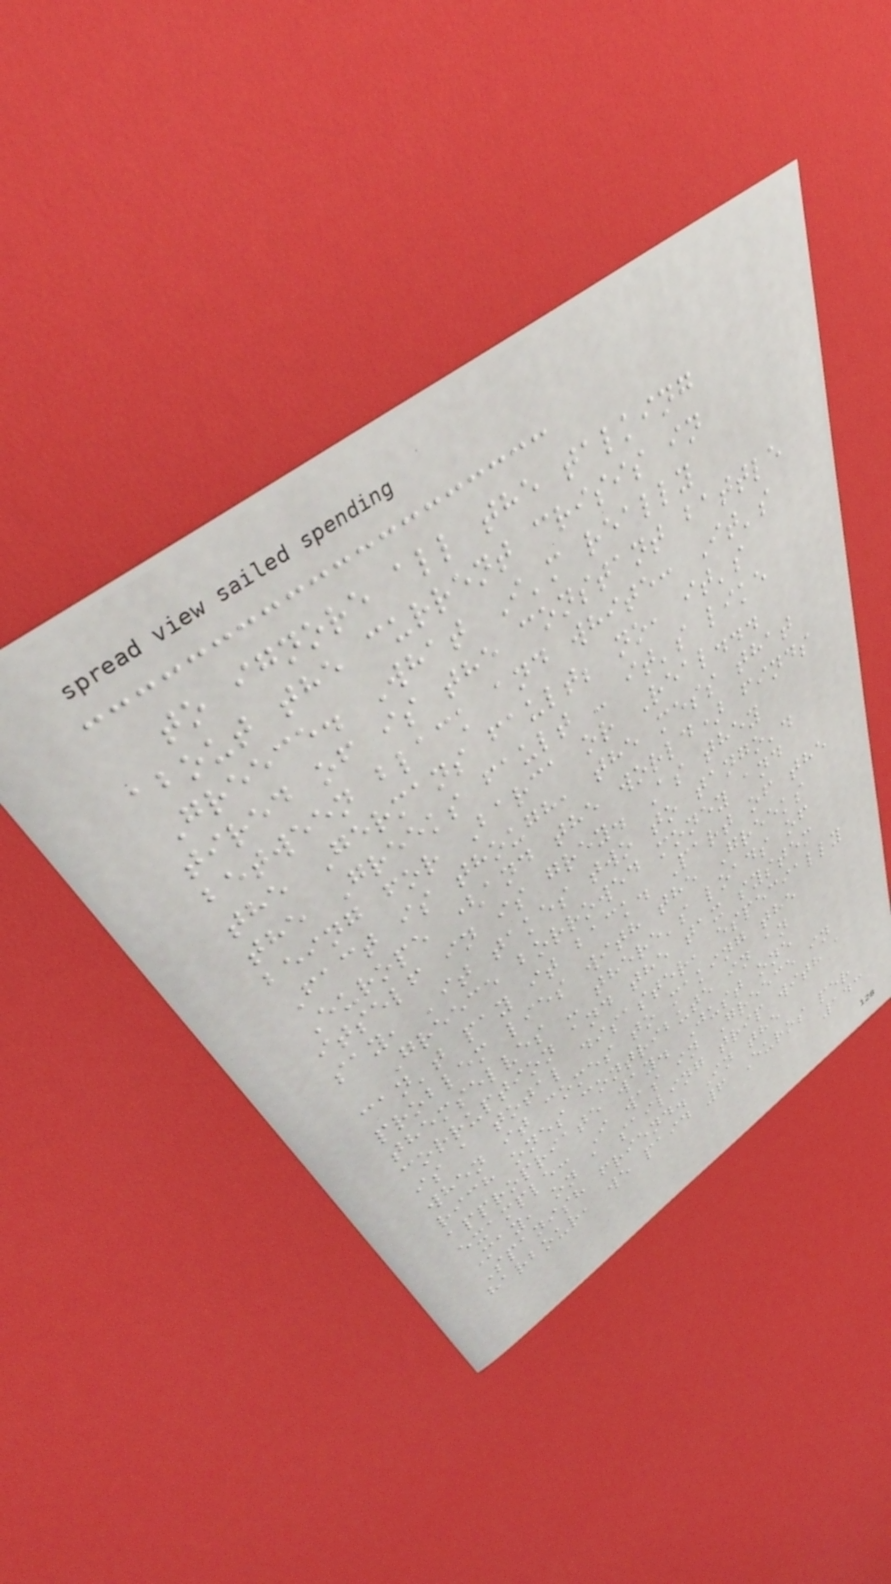to ignore all the talking
about the current crisis in
Greece. What I'm really
tired of is the constant battle
between black and white: It's
the Germans fault; no, it's
the Greeks fault - it's like
being for Barca or Real...
Fact is though, the mess that
Europe (and the world) finds
itself in is grey. As they
say, 'it takes two to tango'.
Greece borrowed money and
can't pay it back. Part of the
problem lies with the Greeks
themselves - there's loads of
corruption and the tax system
is a total disaster, especially
when it comes to making the
rich ones contribute in an
appropriate way. Just one
example: I was in Greece in
May, on a sailing trip with a
Spanish friend. In the
harbour, we paid 6 Euros per
143
